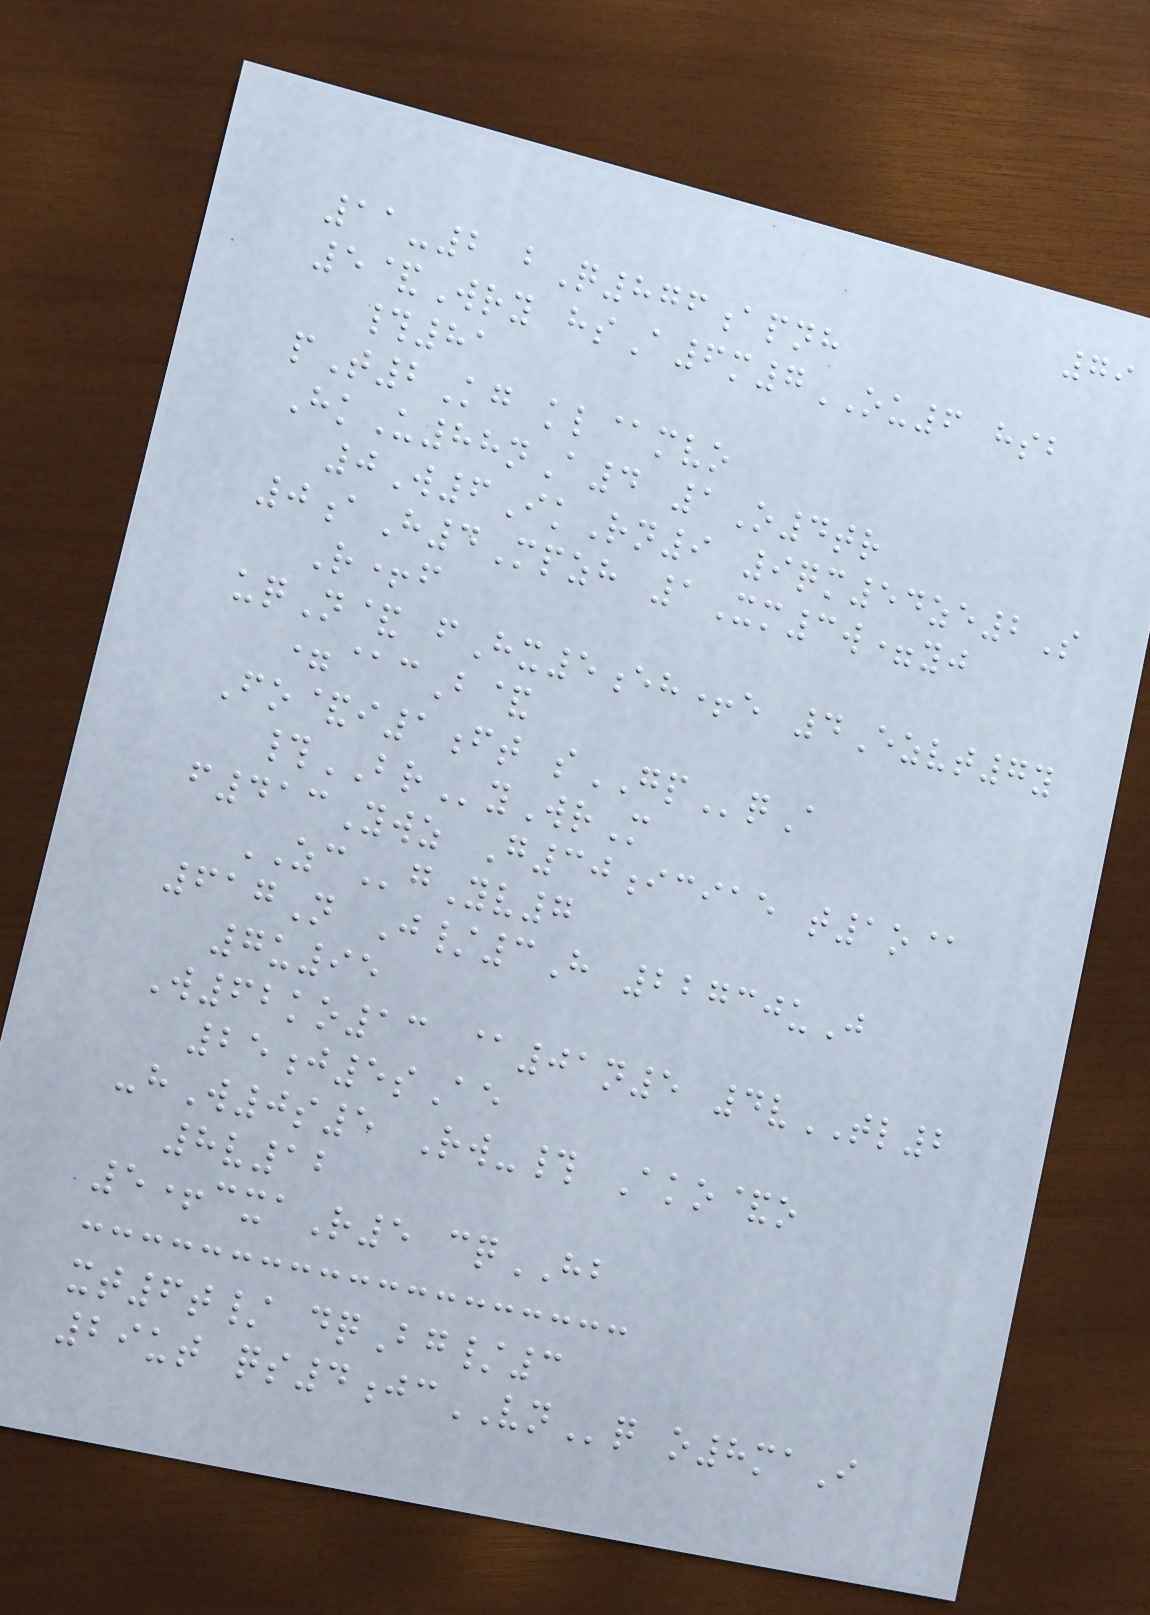79
11-2 bQ876apnh
5&Wry hsA6m7OU6 hsb
#81
pT2Kg kl@mvo
HkU88nA4 1O4tr
0W6IkRn9 9qm54ze2S
0aH4Mpzh 1Xm3w=yj
R+f
uqN& fHx5eh+e 4Ezvt7y
=@cB&
Fo&i1ft sGPqA
#BRyWrM
f413Ywz G30iciae t1o@
ZCgYv7
617N J/3H 22730uJ
7u95
W62ko13 @01n5 4vTL2
25j5sAe
-hW0s5 Rw-# Ako&o
8v12
5+cxaR5 cqHB
xt6t/ dqBg/3
29ut qs4jcVNq o8maI
